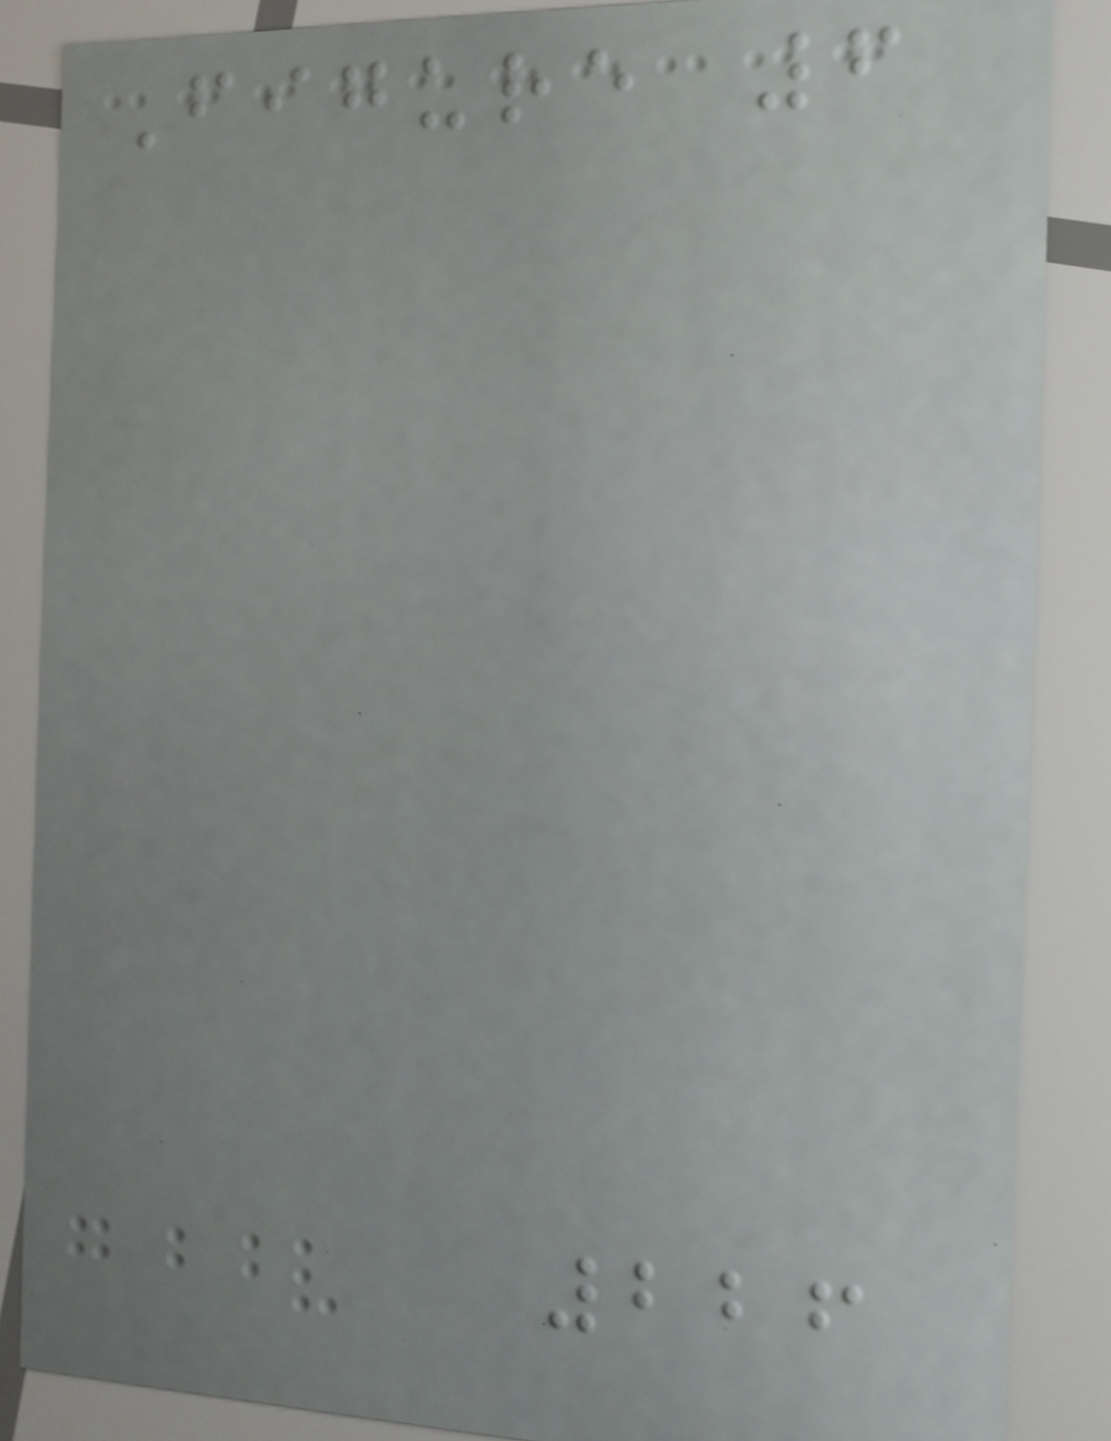Figure 6
226
